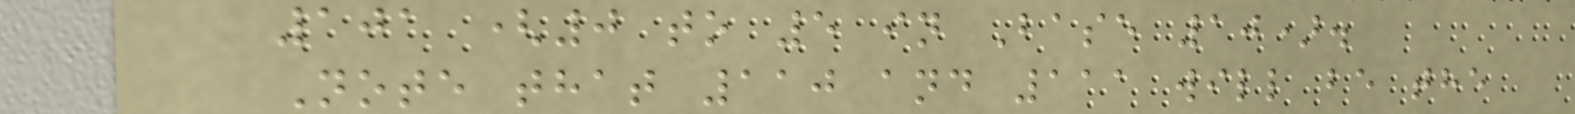101 (0 to 5 in Base 10).
Note that 110 and 111 will be the
